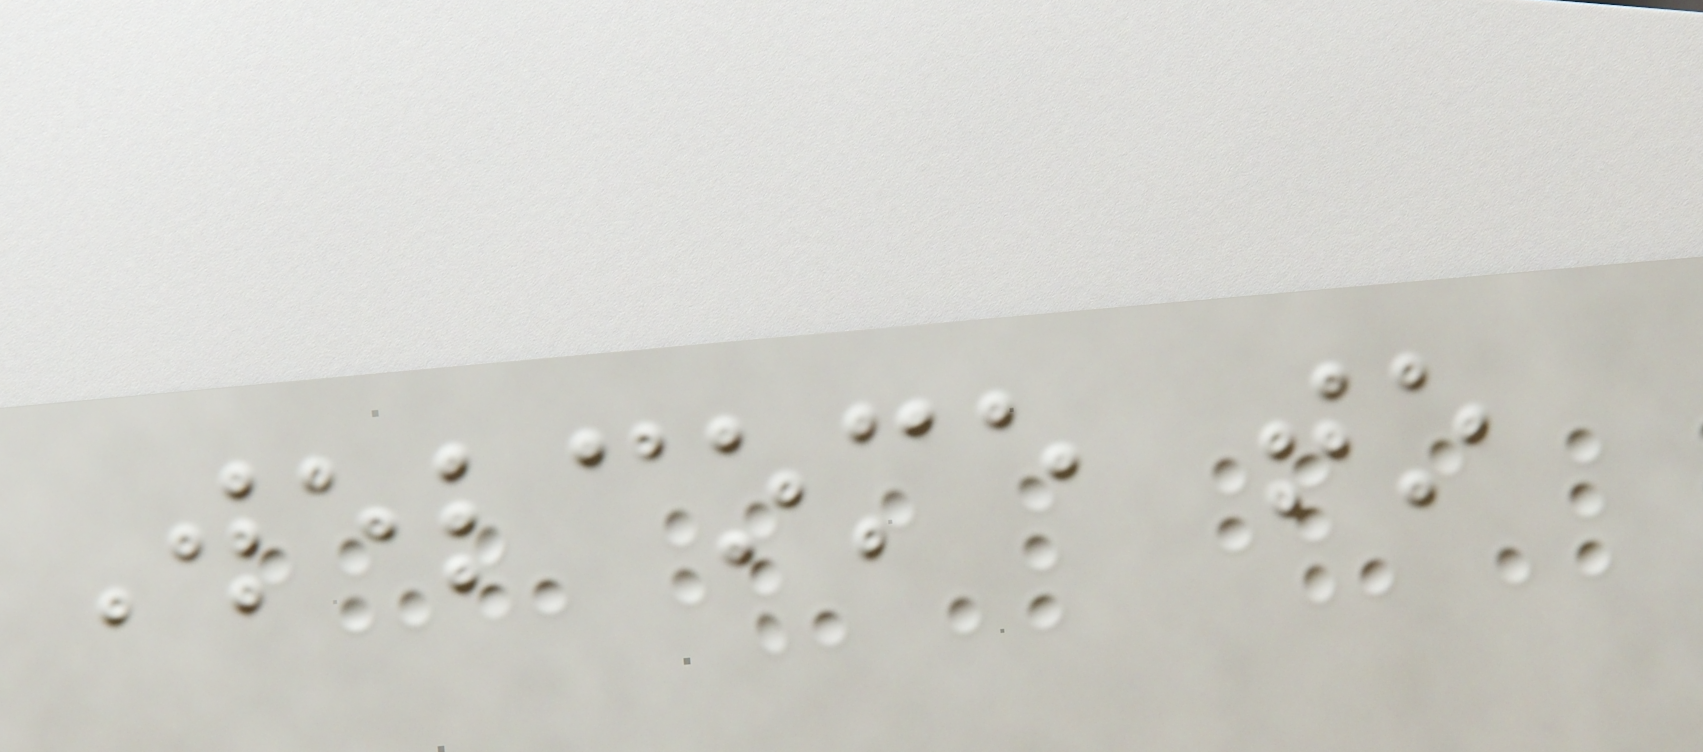Welcome to
